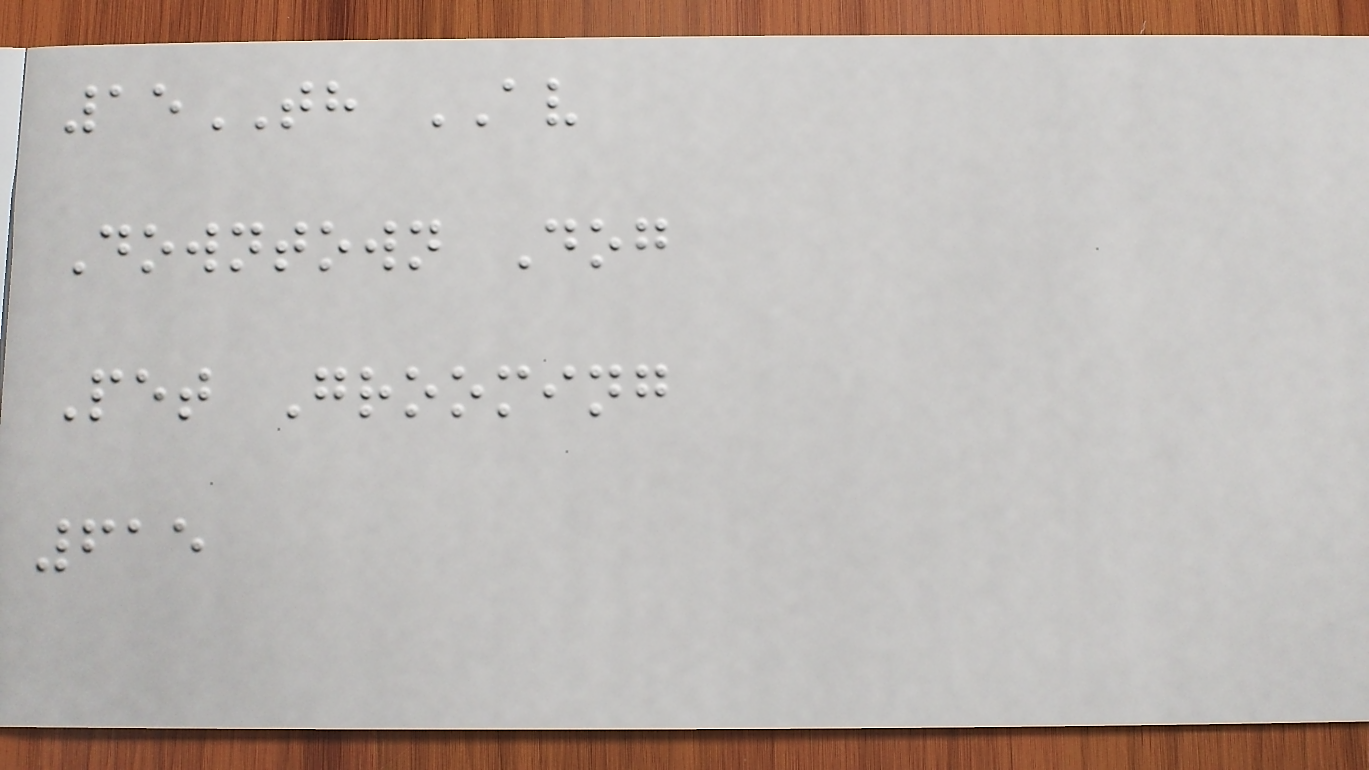15TH AV
Downtown Dog
Pet Grooming
615
